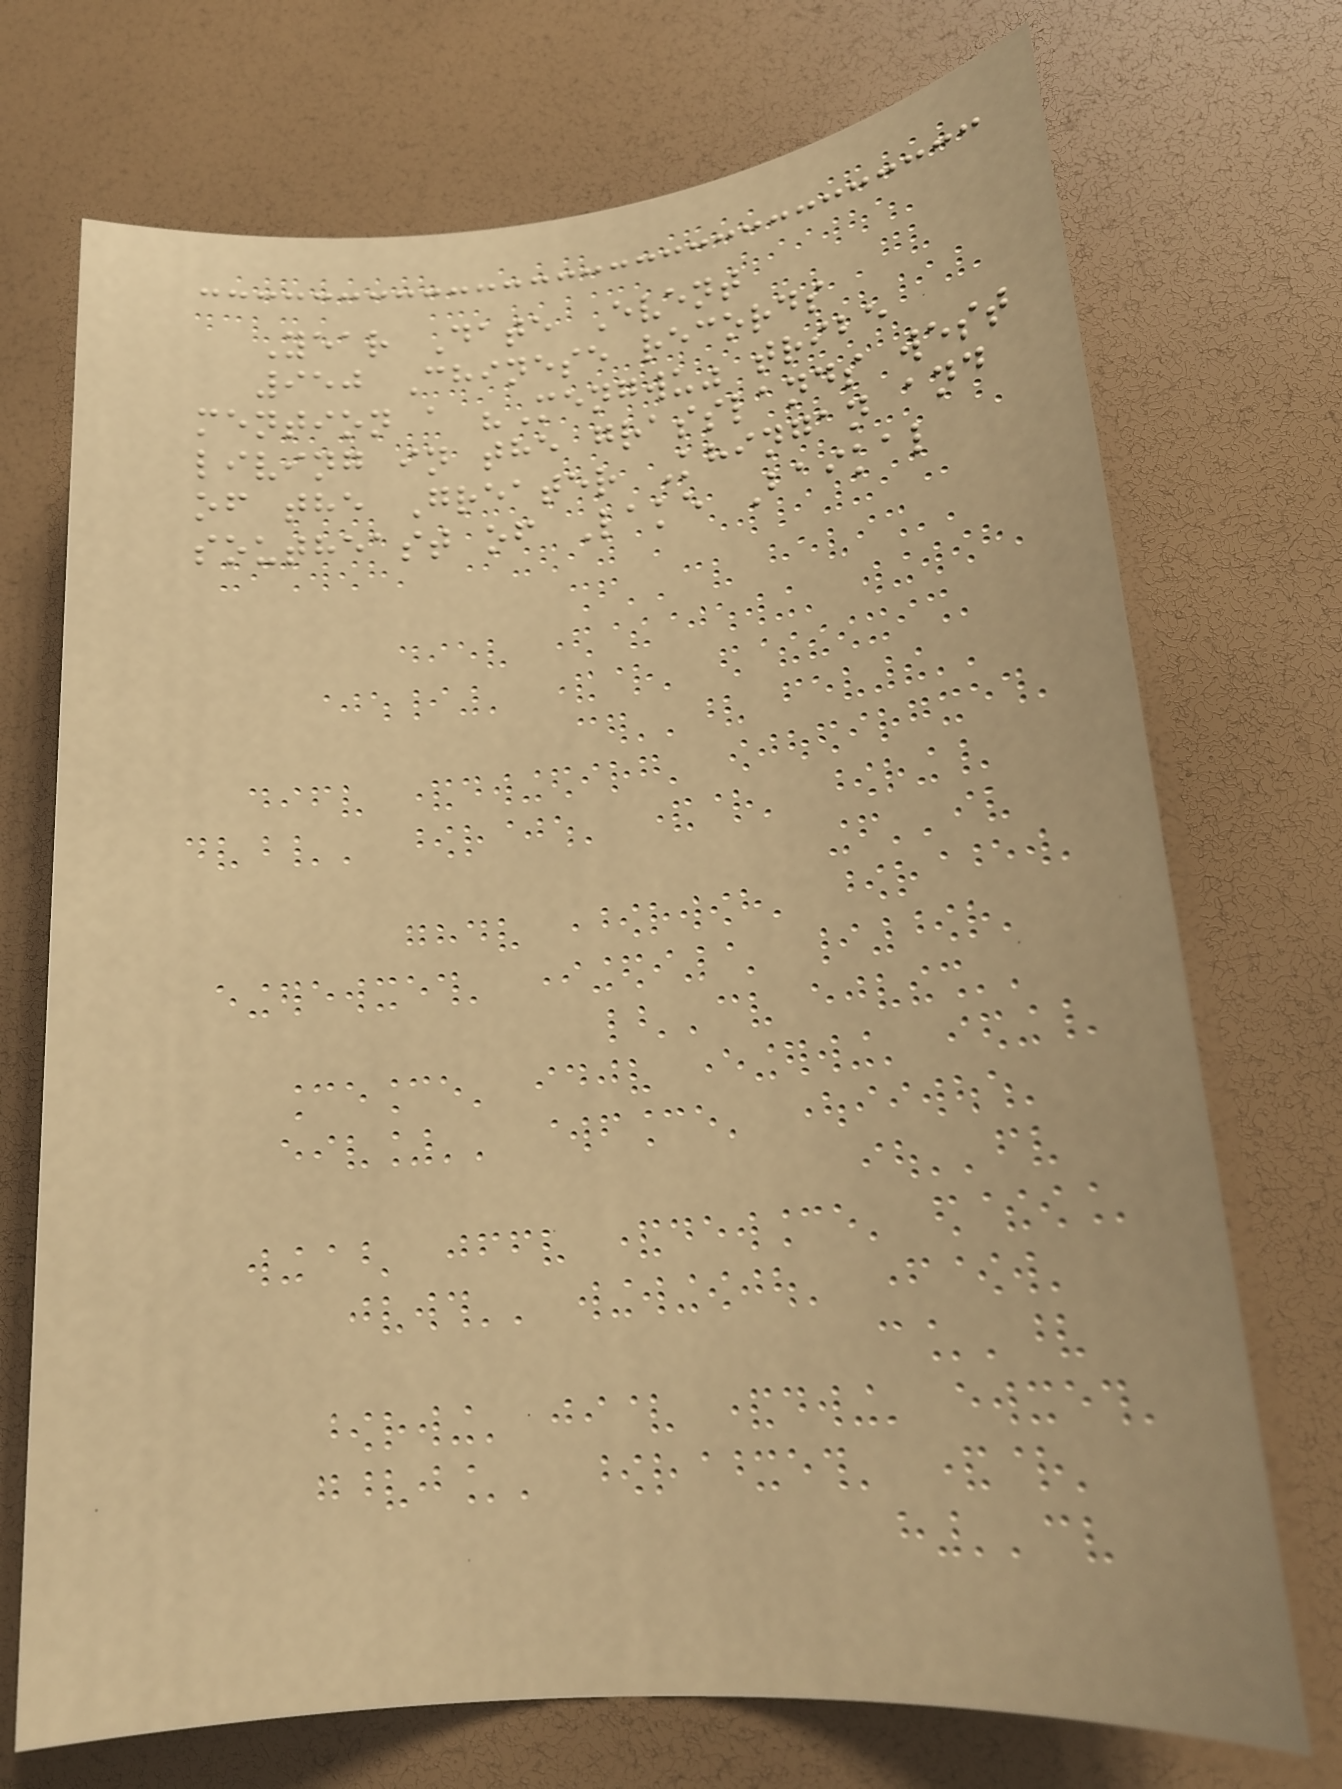Year Date Event
950 Chinese records
mention a "Mengwu" tribe
living in the grasslands west
of the Greater Khingan and
southeast of Lake Baikal
